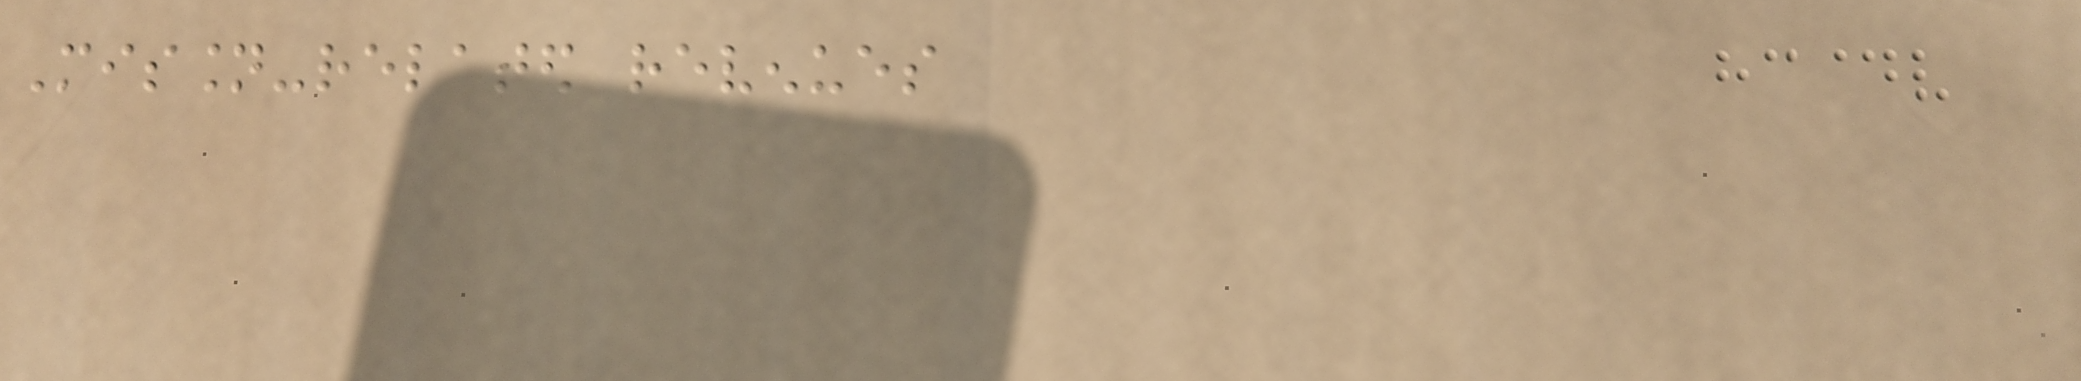Mission-related revenues
